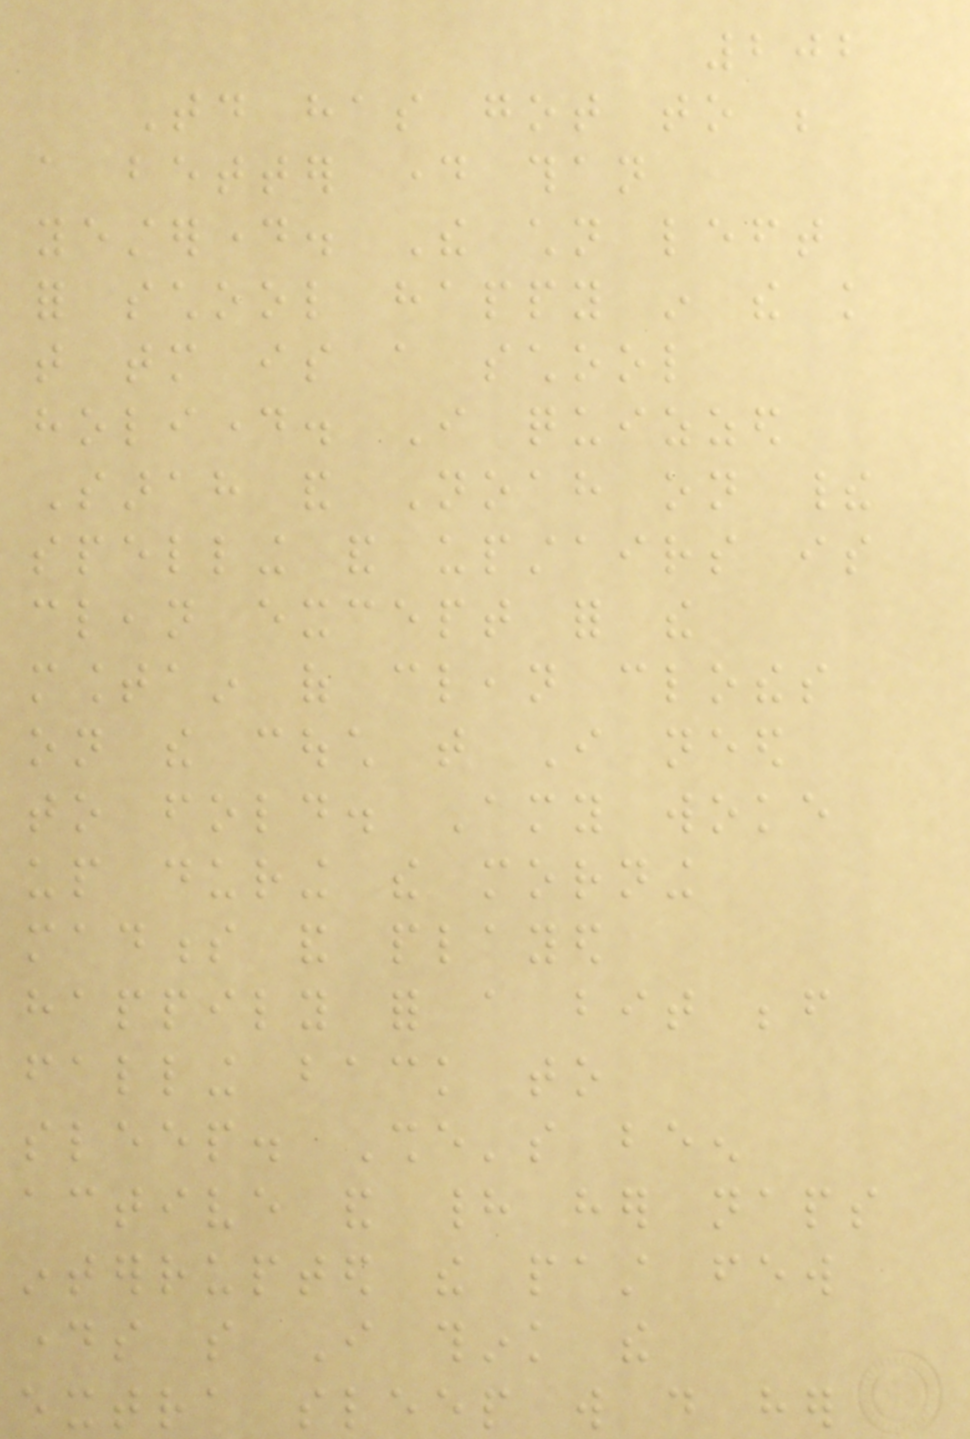202
Today has got to be
a better day than
yesterday. The children left
for school happy in the knowledge
that tomorrow is a school
holiday. I quizzed
Sarah and Noah on their
spelling and upstairs is
clean except for the
mountain of clean clothes
on the couch that I need
to fold. Amy woke
up during the morning
madness and played
happily for a bit before
falling back to
sleep. She's been
active and had her naps
interrupted the past few
days so I think the
extra sleep will do her
